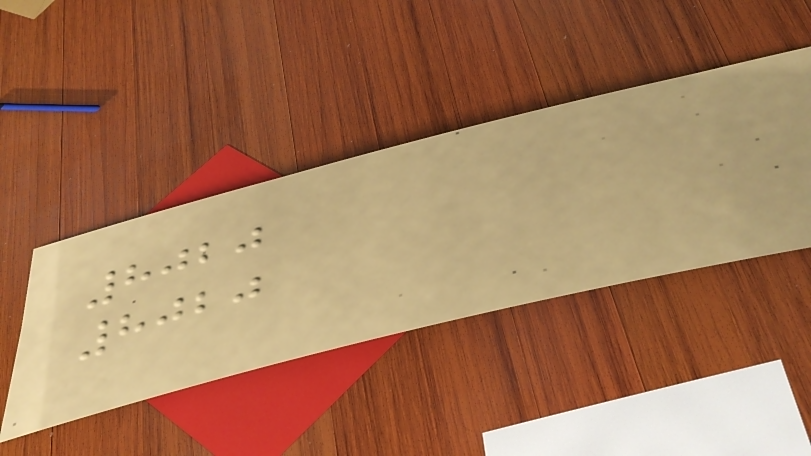8020
8020
